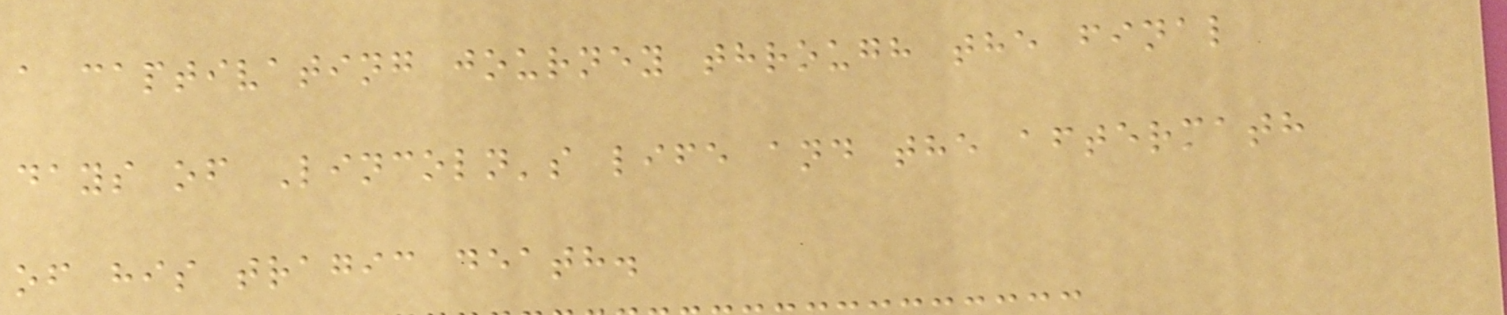a captivating journey through the final
days of Lincoln's life and the aftermath
of his tragic death.
